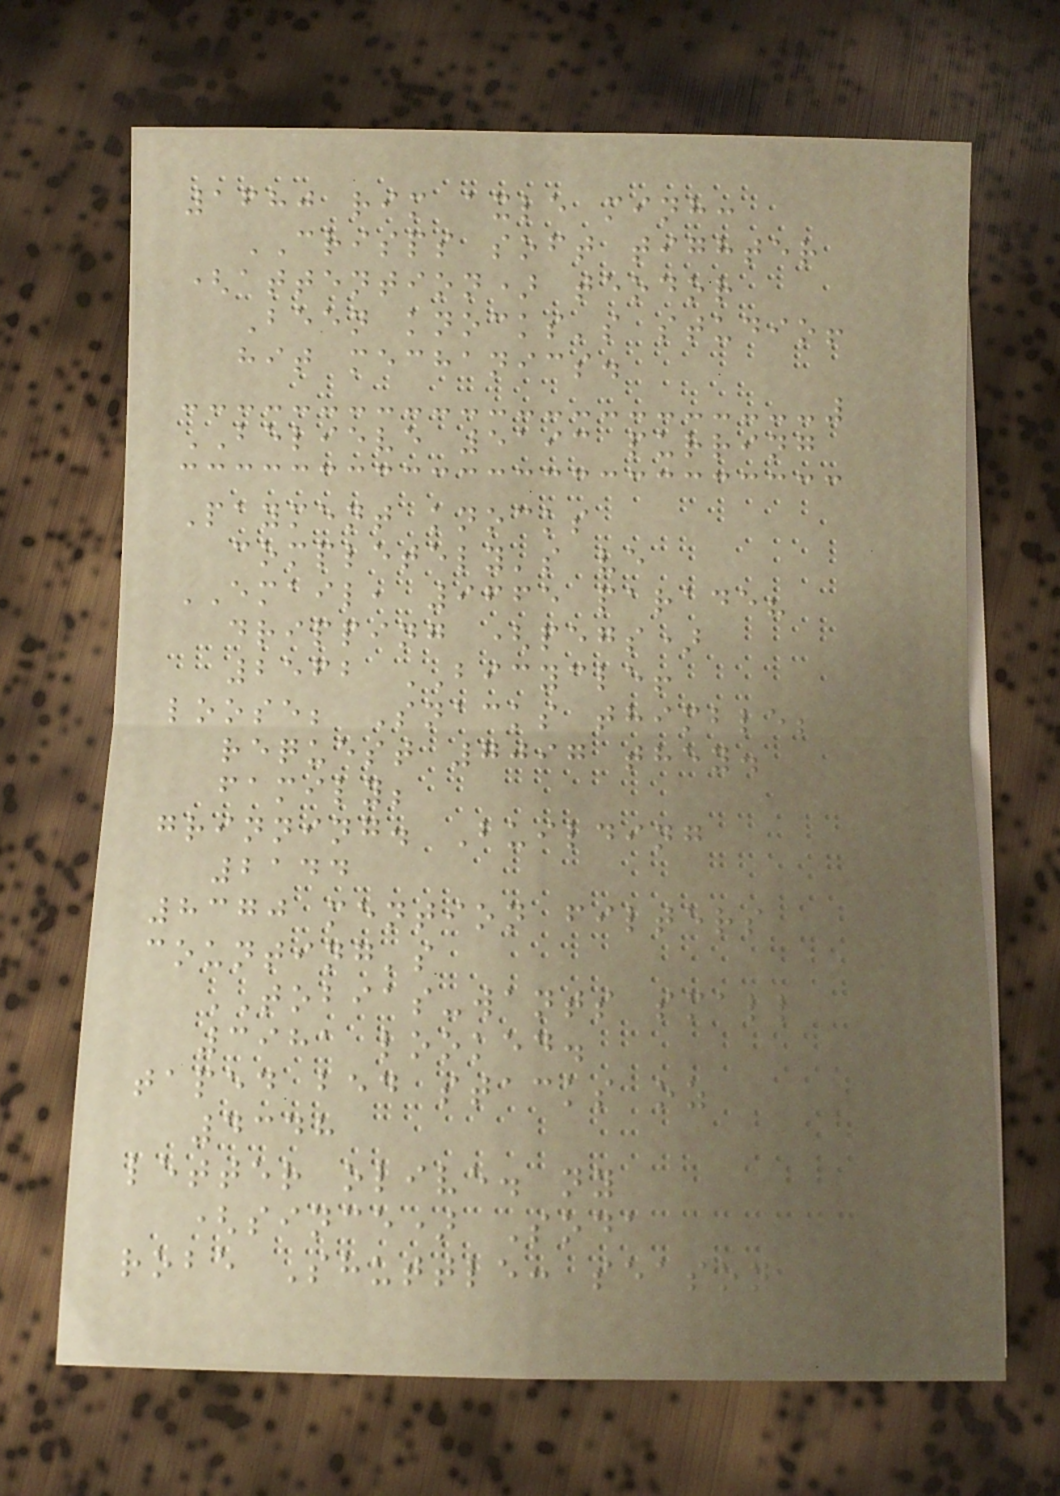1680 rim axle minh:
CRISPS soft tighter
(attention) teodor
Been knocks's studio!
hit mechanics.
BELIEVE 5193 purring
Payment knocks
completely's ve
EMAIL, 9665 parade?
dripping (pegs)
2562 BICYCLE!
loose; Snacks thimble;
request 7097 they.
family;
grinning. Building
2144
8370 mention filters
counting's
TOBIAS-wants small
3981 looked.
taped bed stacks oz
4348
letter olive. ny
(since) Soda
robe Shuttle: season
